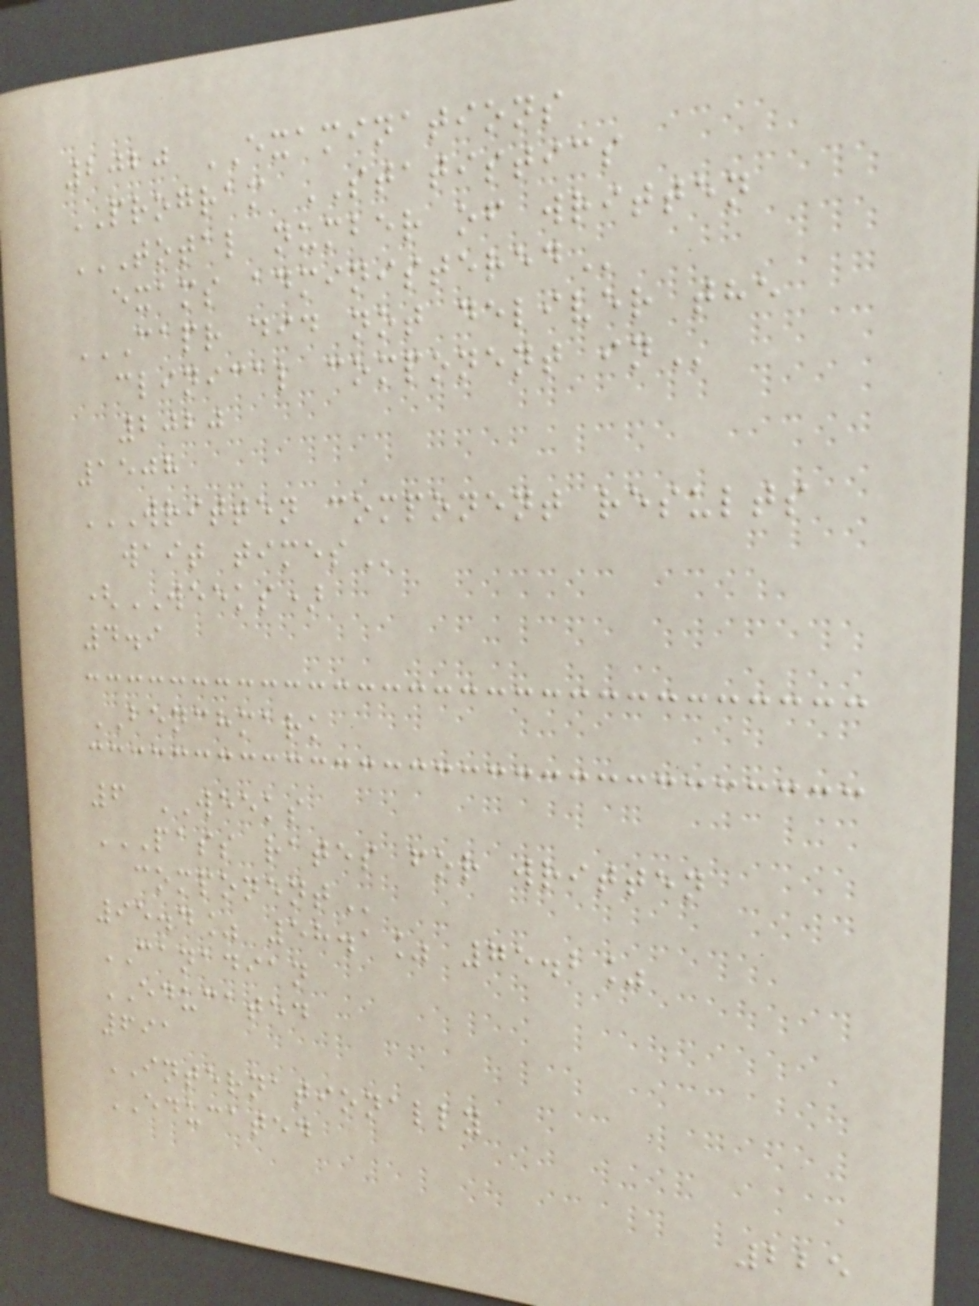2020 EXAMINATIONS
PROGRAM STATISTICS
TOTAL NUMBER OF WRITTEN
EXAMS ADMINISTERED
CAPR DID NOT DELIVER THE
CLINICAL COMPONENT IN
2020
1508
WRITTEN COMPONENT RESULTS
WAIT TIMES
(WEEKS)
4.9
BENCHMARK
6 WEEKS
PASS RATES FOR WRITTEN
COMPONENT
95.4% 58.1% 75.2%
CANADIAN
EDUCATED
691
INTERNATIONALLY
EDUCATED
225
